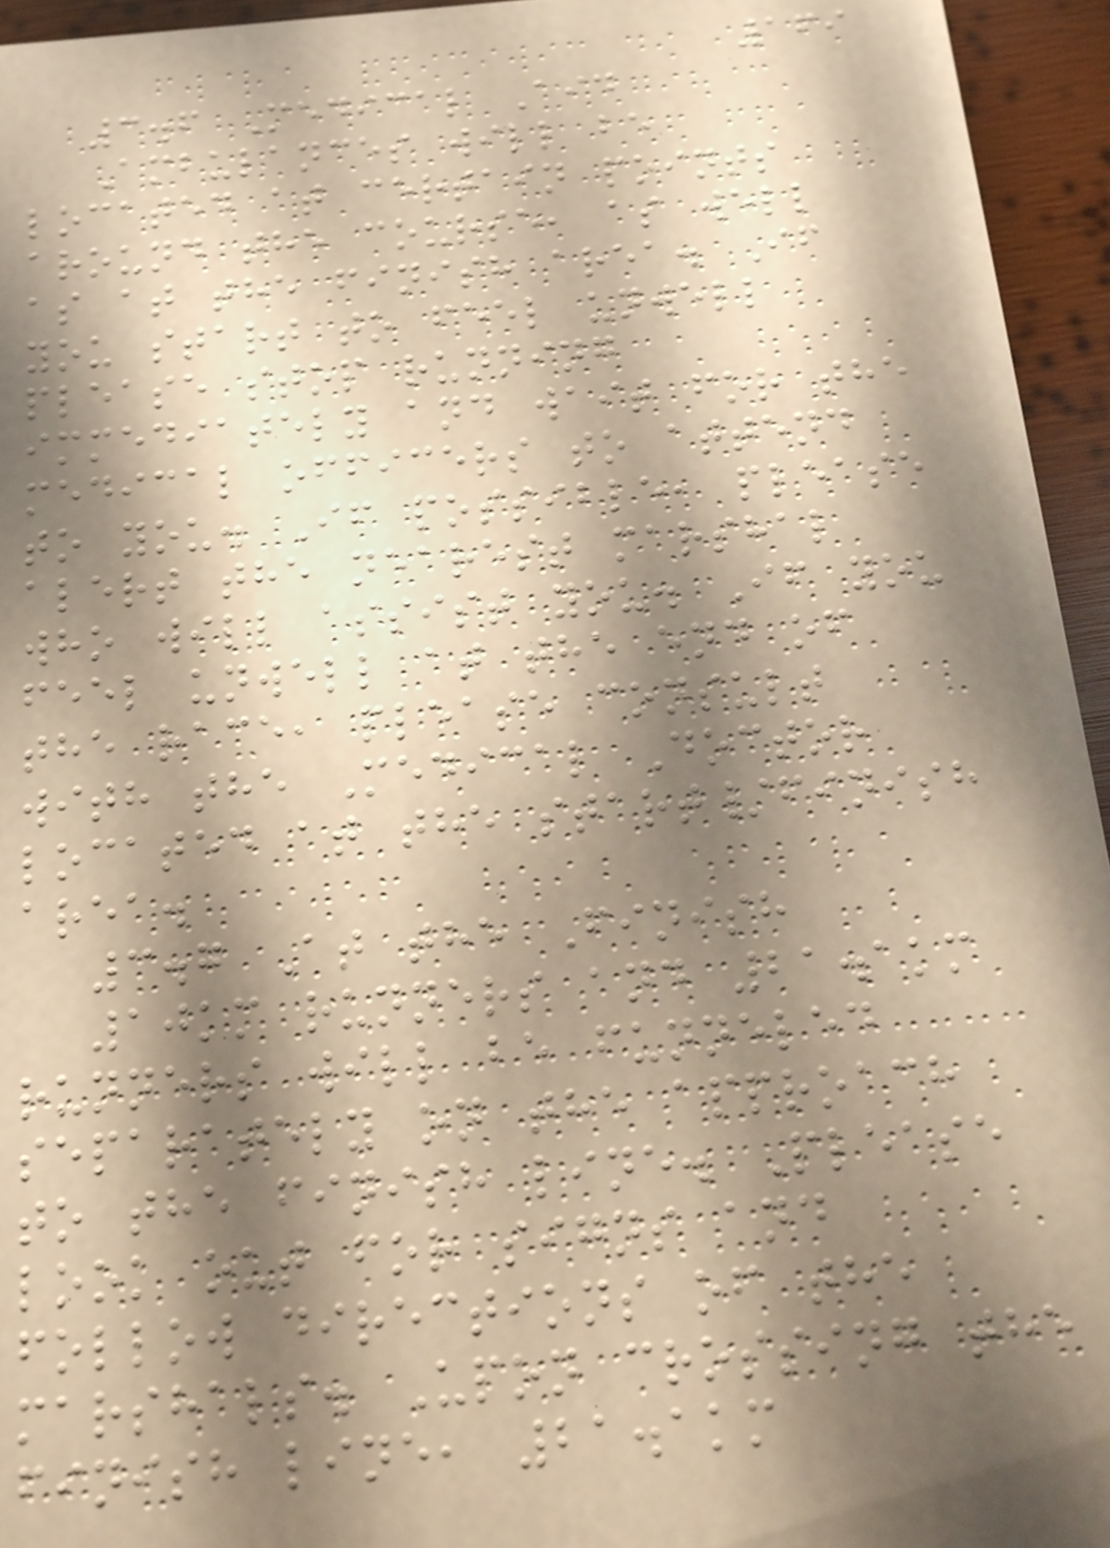169
3.6 Medical Aid
Ambulances will be
located at certain points
around the course, as well
as at the finish area. If
you start to feel unwell
please stop running
immediately and wait for the
medical officers to attend
to you. If possible, please
alert the nearest marshal
who will assist you. If you
feel unwell at the end of
the race, please consult
with the Medical Doctor
located at the start/finish
area.
3.7 At the Finish
10km runners and 21.1km
runners will be funneled
separately on the approach
to the finish line. Please
look out for signs and
follow directions of the
marshals. Upon crossing the
finish line, 21.1km
